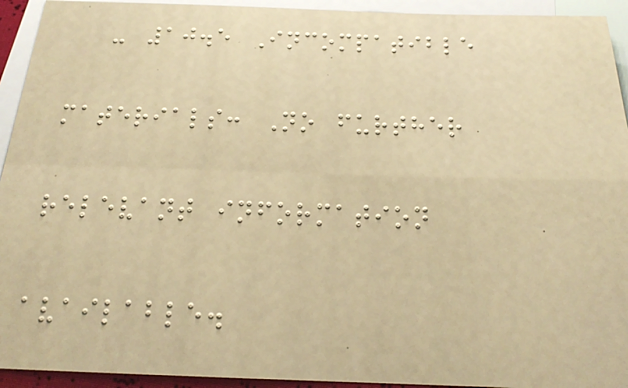- 10.5 Incompatible
materials: No further
relevant information
available.
